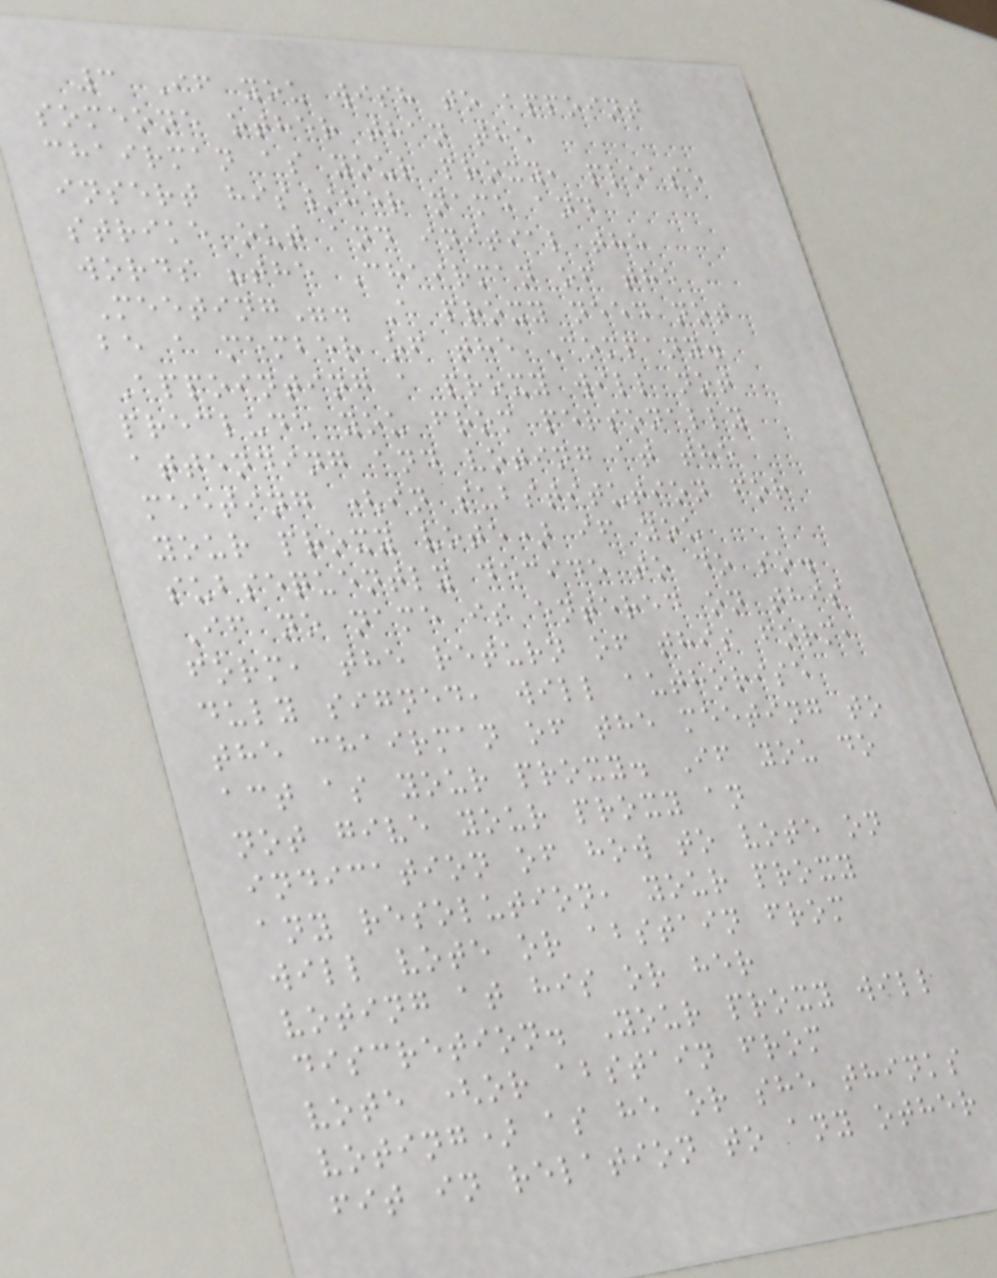3 If you wish to appoint
someone other than the
chairman as your proxy, please
insert his/her name and
strike out and initial the
words "the Chairman of the
Meeting". A proxy need not
be a member of the Company.
Appointing a proxy will not
preclude you from personally
attending and voting at the
meeting (in substitution for
your proxy vote) if you
subsequently decide to do so.
If no name is entered on this
form, the return of this form,
duly signed, will authorise
the chairman of the meeting to
act as your proxy. If you do
not give your proxy an
indication of how to vote on
any resolution, your proxy
will vote or abstain from
voting at his or her
discretion. Your proxy will
vote (or abstain from
voting) as he or she thinks
fit in relation to any other
